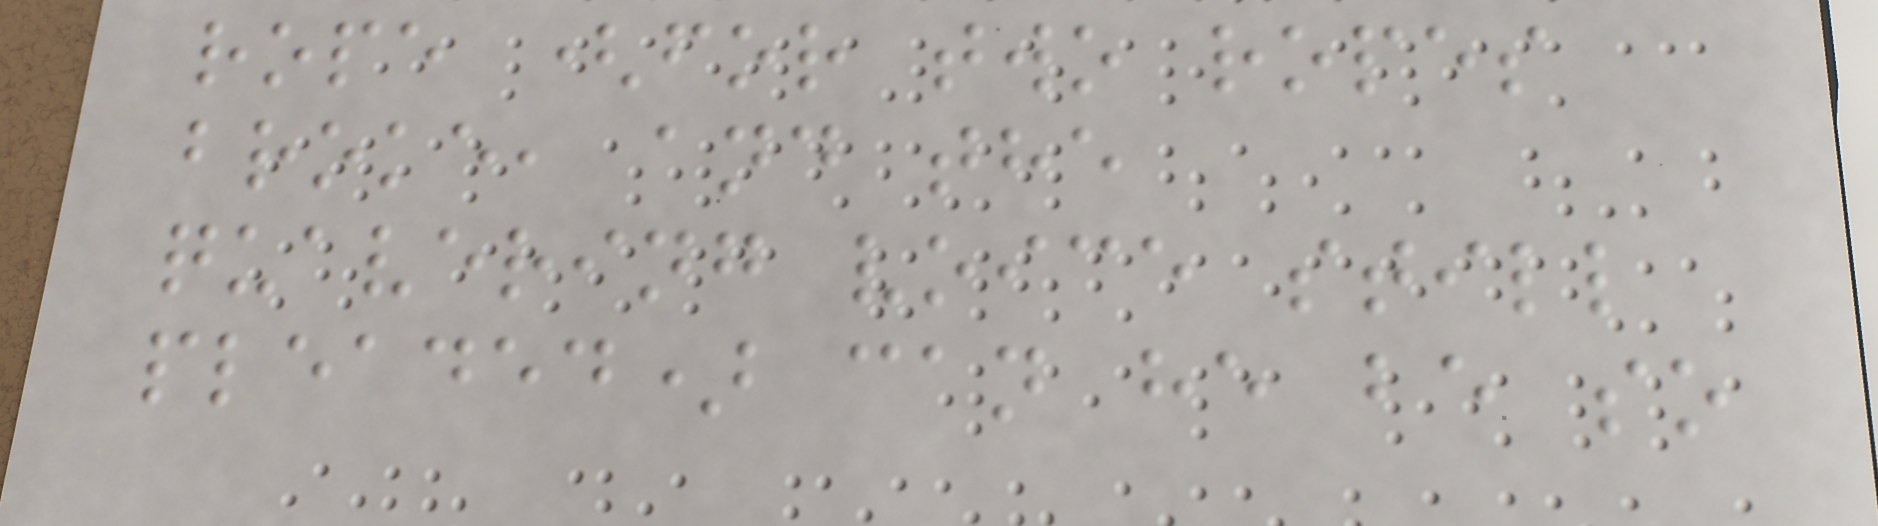rope (for two ropes
broke, and the
quavering voice still
pleaded) can he be so
